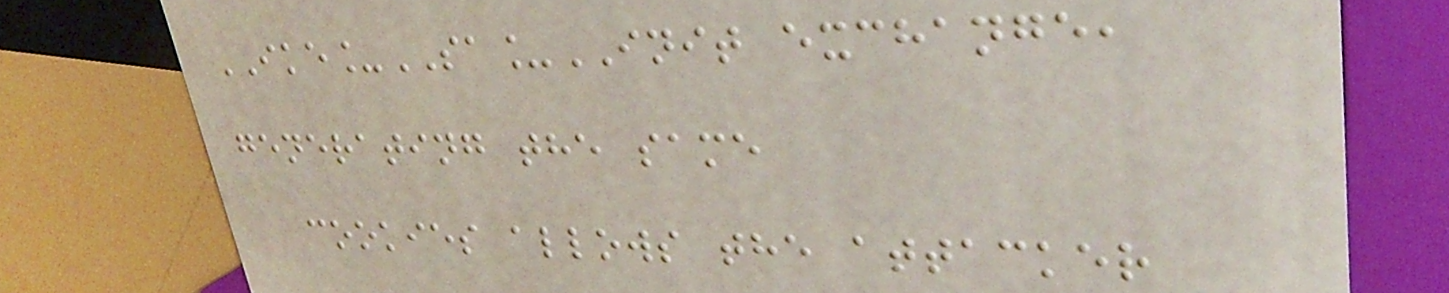IKE_SA_INIT exchange,
generating the same
cookies allows the attacker
